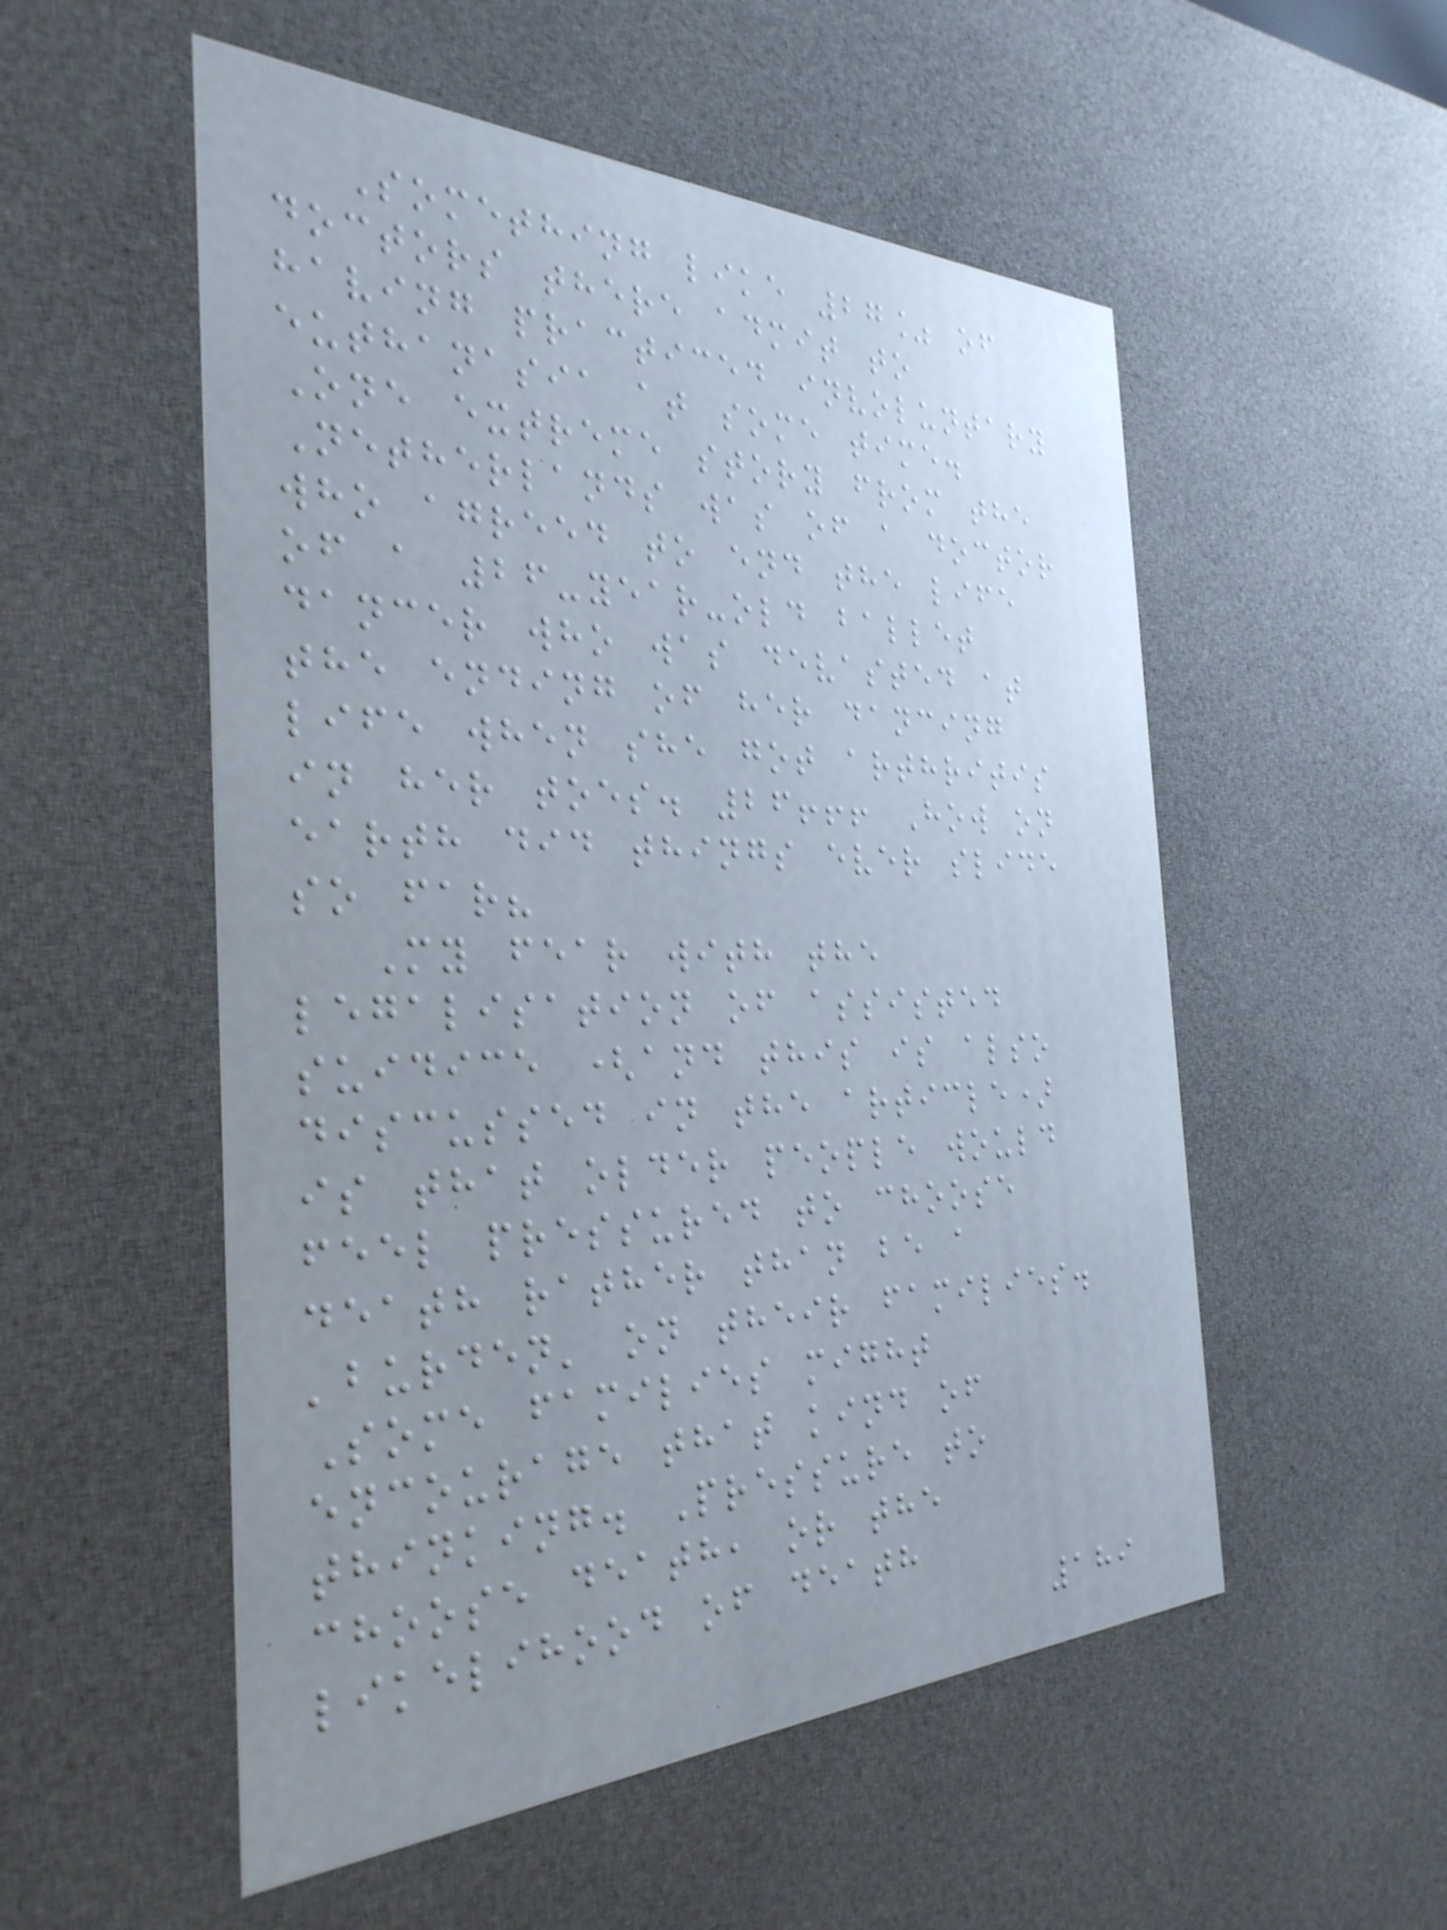Something like 27% of
doctors there admit to
having practiced involuntary
euthanasia at some time.
One extreme story from the
Netherlands was of a doctor
who agreed to end the life
of a 26-year-old ballet
dancer who was devasted at
the ending of her dancing
life when she got arthritis
in her toes. 26!!! How on
earth did things ever slide
so far?
My fear with the
legalisation of assisted
suidice (and this is also
discussed in the article)
is that older people would
feel pressured to choose
death rather than be a
'burden' on their families.
Some families might
encourage that kind of
thinking. Pressure to
choose death, or the
likelihood of death
189
